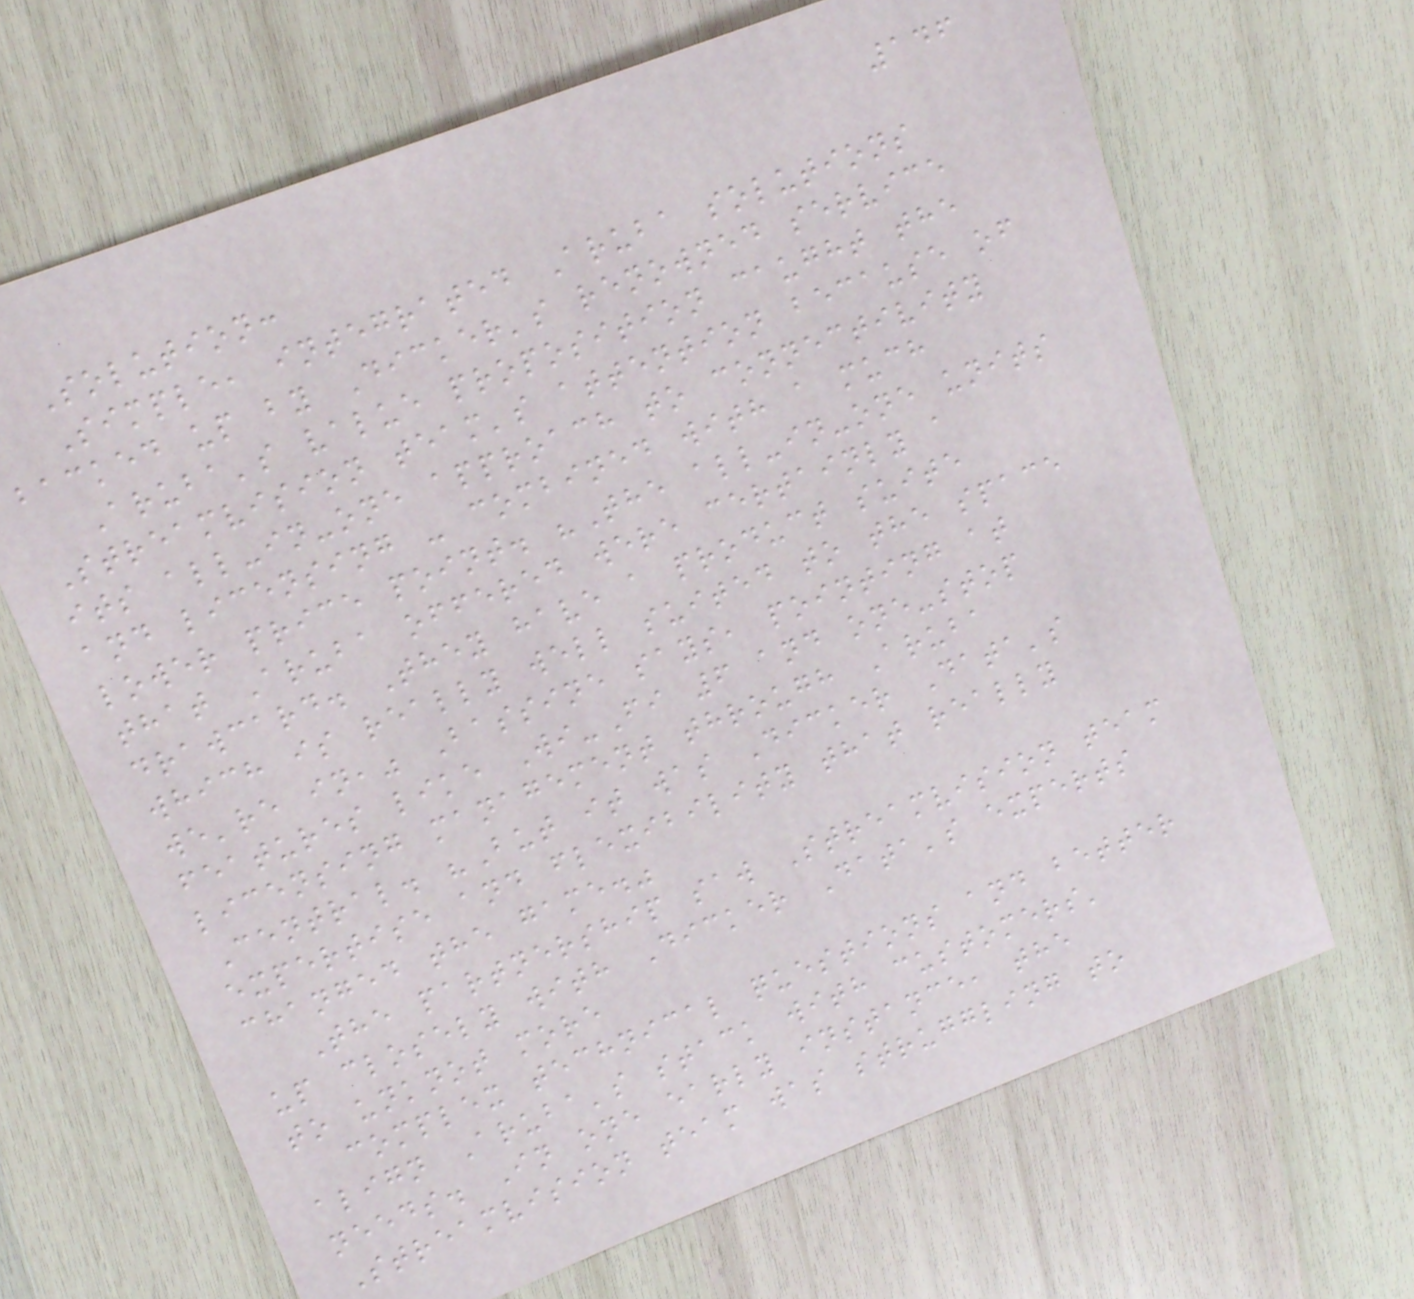146
Solution:
Simple, integrated Aruba solutions
backed up by Dicker's renowned service
Aruba's value proposition caught the
Streamvision team's attention because of
its all-in-one approach to connectivity
and licensing - combined with a much
lower price point. "The all-in-one units
that Aruba offered were certainly a
drawcard. They have a product suite
which is really well suited to the space
we're in," Bassine says, pointing at
features like Wi-Fi 6 and one-stop
licensing management through Aruba
Central. "But it was Dicker Data's
expertise and flexibility that really
changed the game."
The partnership saw Streamvision team
up closely with Dicker Data's experts
to unknot more
complex technical questions and better
align Aruba's stack with customers'
needs. In one early instance, the
Streamvision team was struggling to
